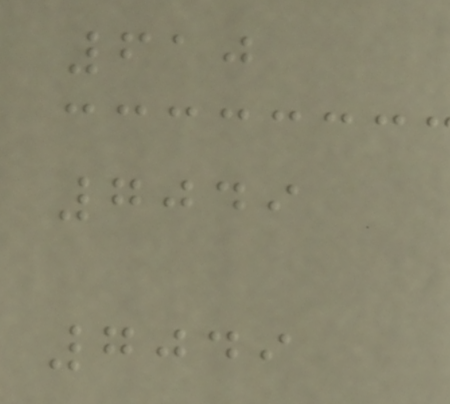610
7049
7049
